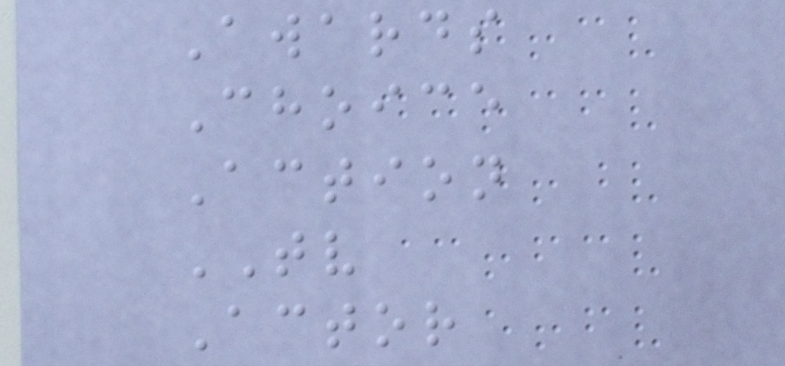Awards
Choice
Action
TV
Actor
